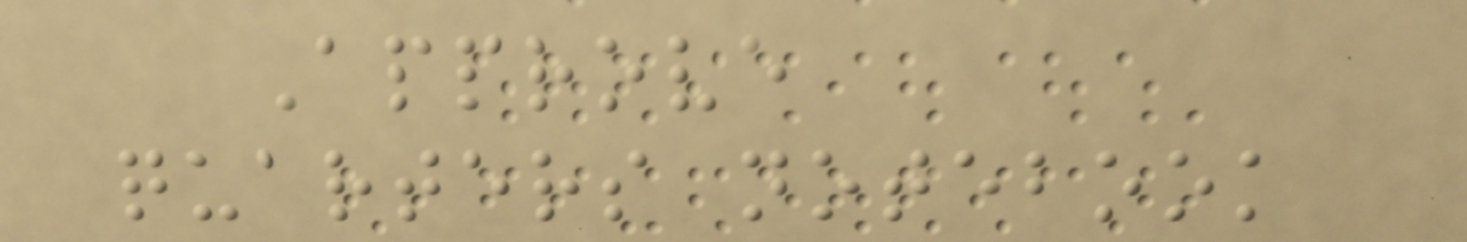Approve
quarters notebook
